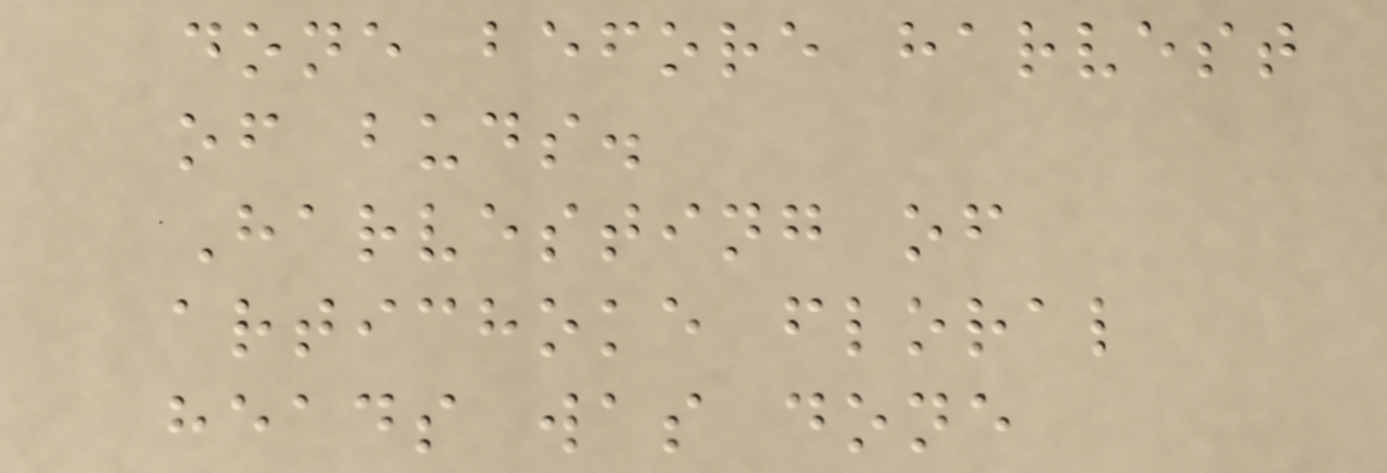done before harvest
of buds.
Harvesting of
artichoke floral
heads was done
